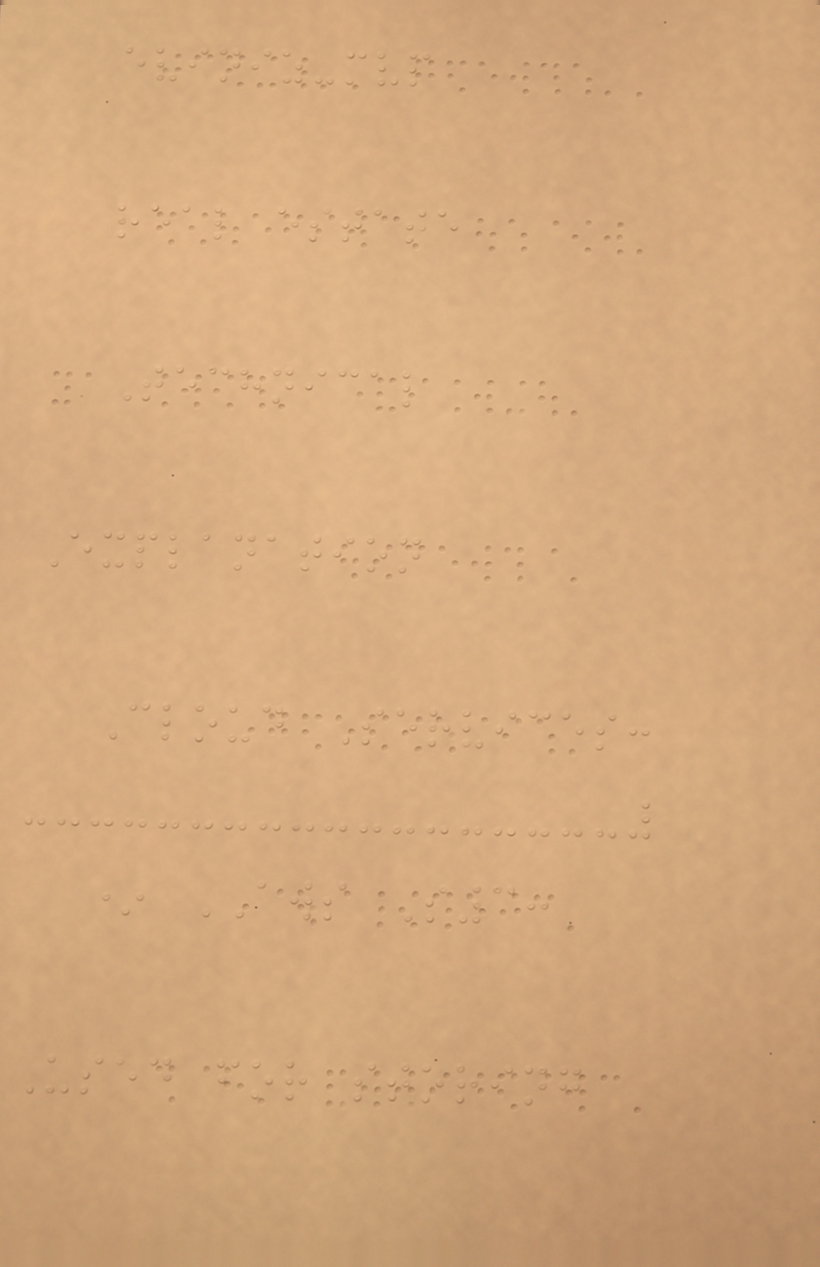eviniz-mvp
real estate
Technical
Explanation
Cloud Services:
* AWS S3:
Used for storing
